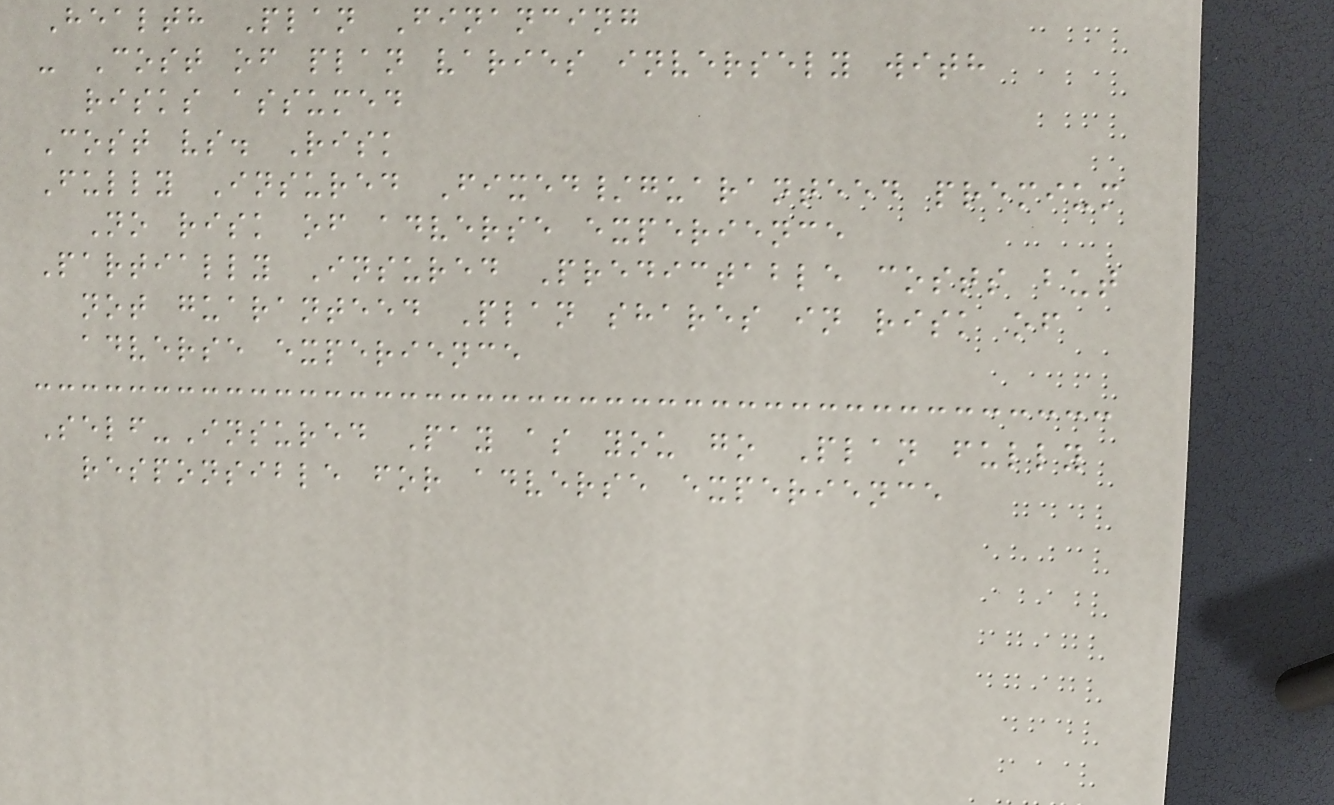Health Plan Financing
- Cost of plan varies inversely with
risks assumed
Cost vs. Risk
Fully Insured Fixed/guaranteed premium
No risk of adverse experience
Partially Insured Predictable costs but
not guaranteed Plan shares in risk of
adverse experience
Self-Insured Pay as you go Plan fully
responsible for adverse experience
